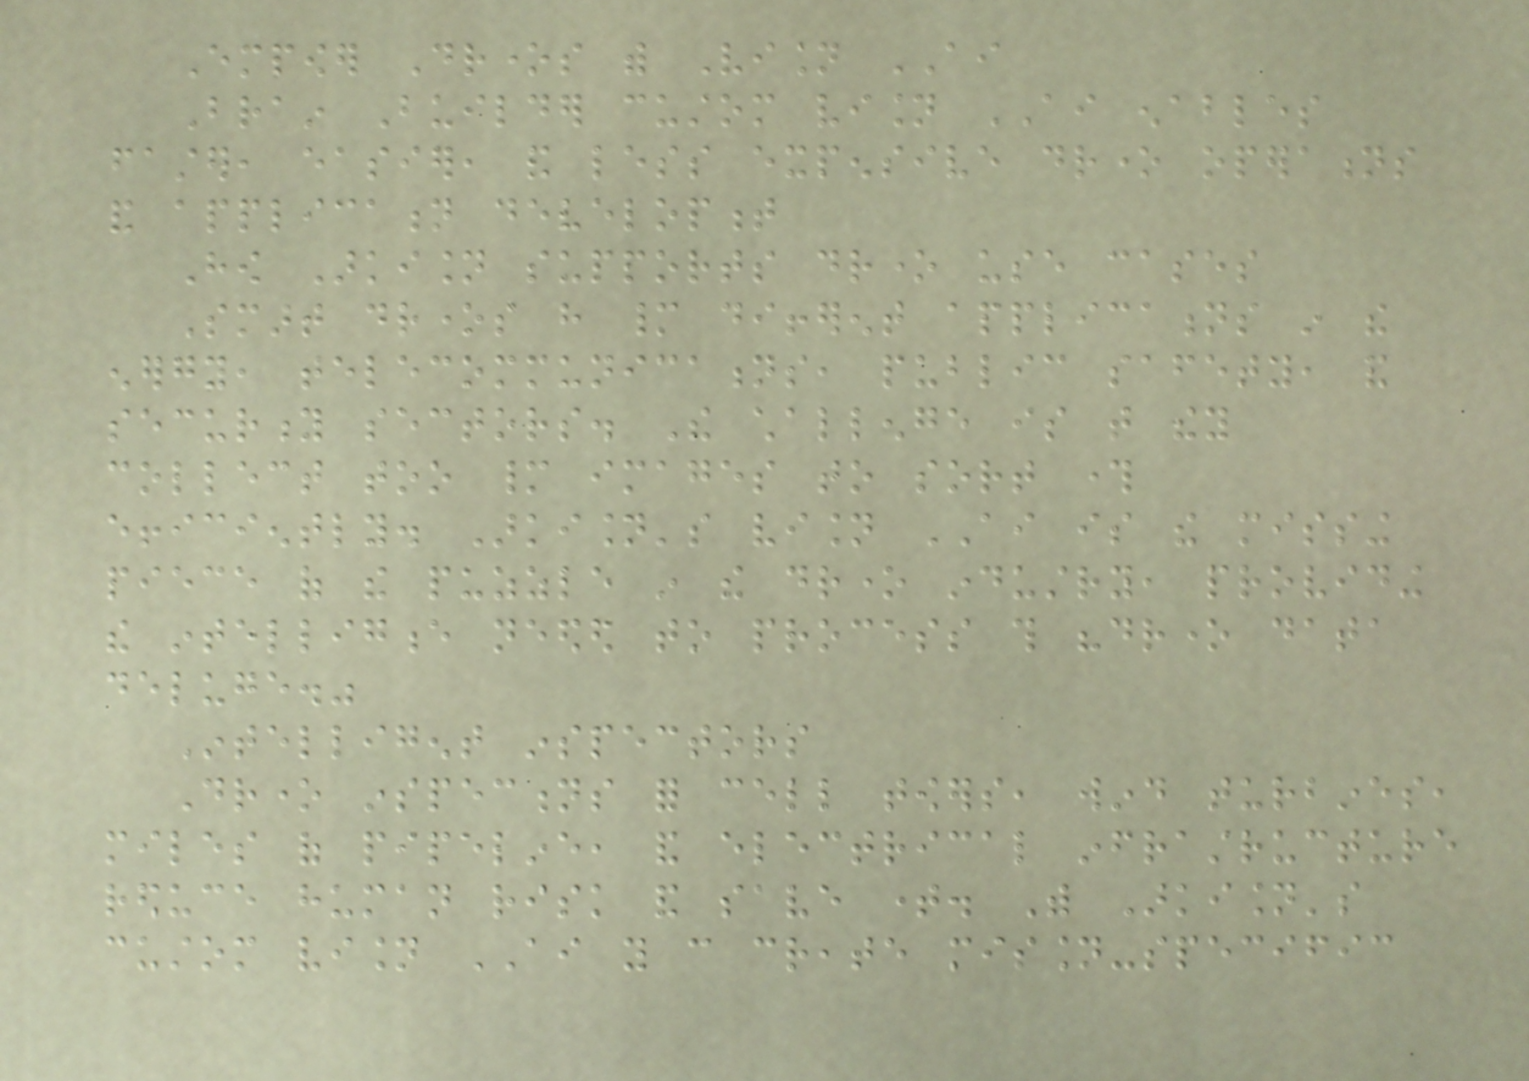Empower Drones with Vision AI
Brain Builder custom vision AI enables
faster, easier, and less expensive drone operations
and application development
How Arkision supports drone use cases
Smart drones have many different applications in the
energy, telecommunications, public safety, and
security sectors. The challenge is that they
collect too many images to sort through
efficiently. Arkision's vision AI is the missing
piece of the puzzle in the drone industry, providing
the intelligence needed to process this "drone data
deluge."
Intelligent inspectors
Drone inspections for cell towers, wind turbines,
miles of pipeline, and electrical infrastructure
reduce human risk and save time. With Arkision's
custom vision AI you can create mission-specific
